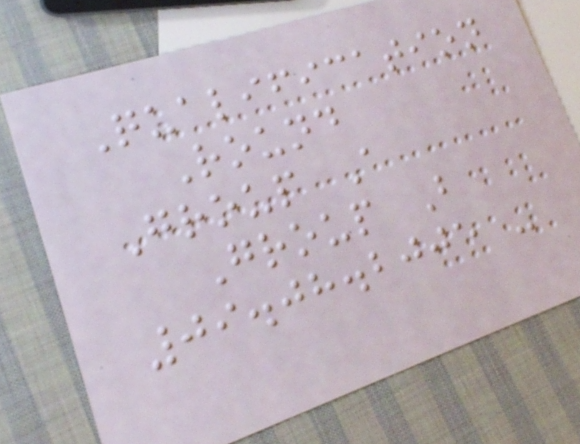Qualification
Round
Group A
Group B
09.08.2005 -
